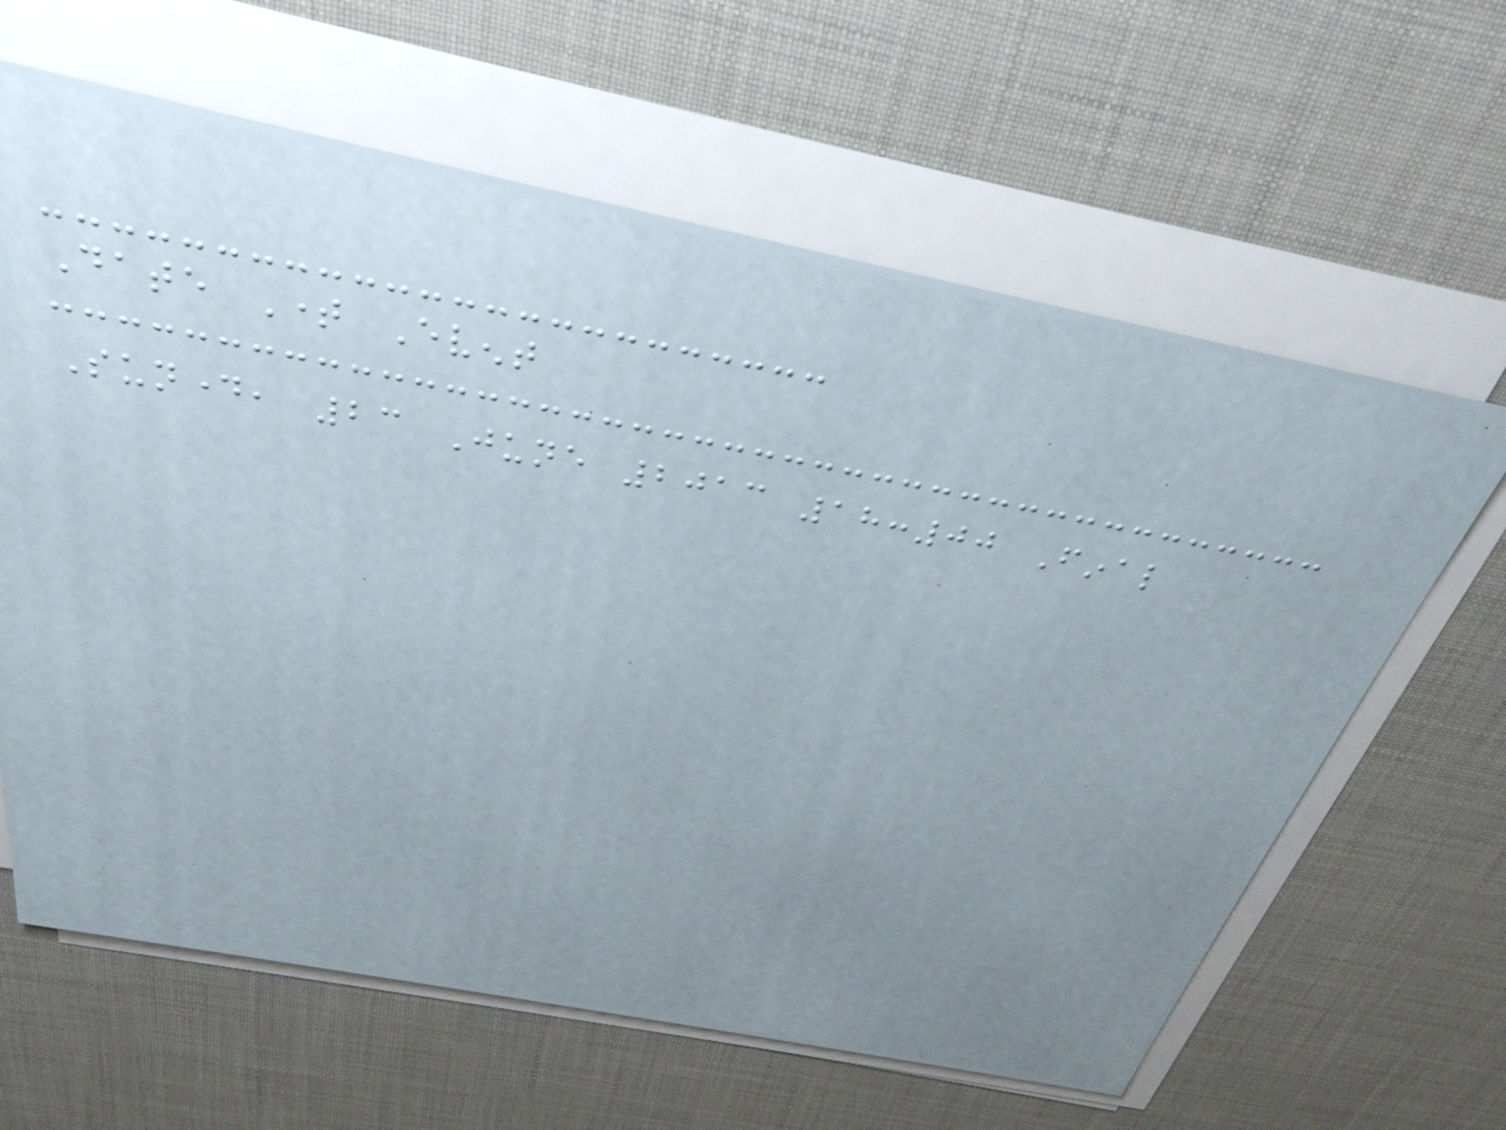Date Time Event
Sunday, 23 June 2013 18:00 Final
